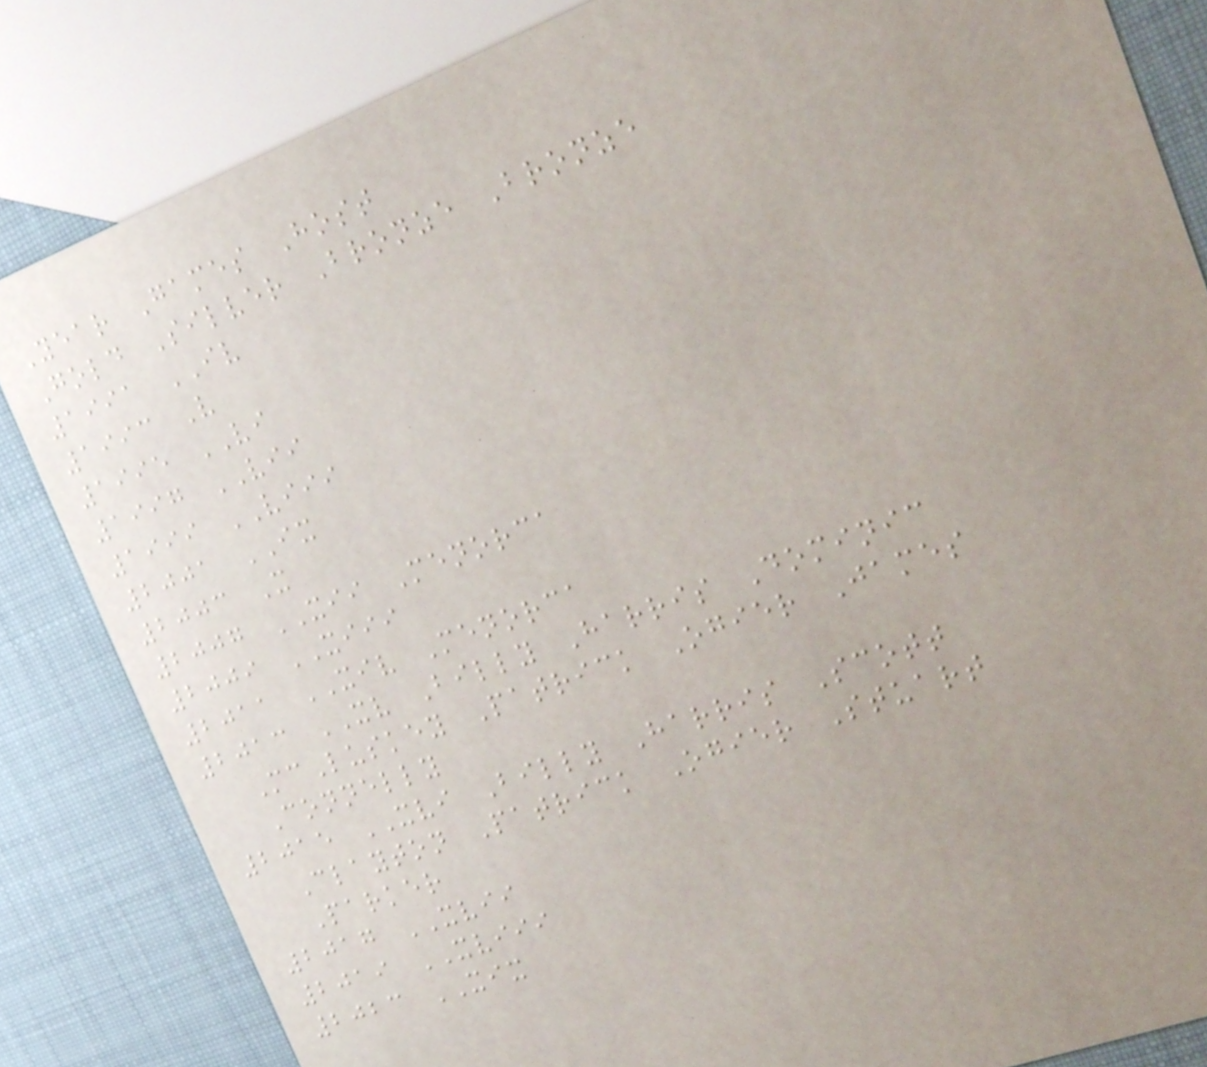Year Games Host
Gold Silver Bronze Bronze
1991 IV
1993 V
1995 VI
1997 VII
1999 VIII
2001 IX
2003 X
2007 XII Menorca
2009 XIII
2011 XIV Menorca
2013 XV Billy Harris Dominic
McLuskey Patrick Ogier James
Connelly
2015 XVI Billy Harris Scott
Clayton Patrick Ogier Stuart
Parker
2017 XVII
2019 XVIII
2023 XIX
